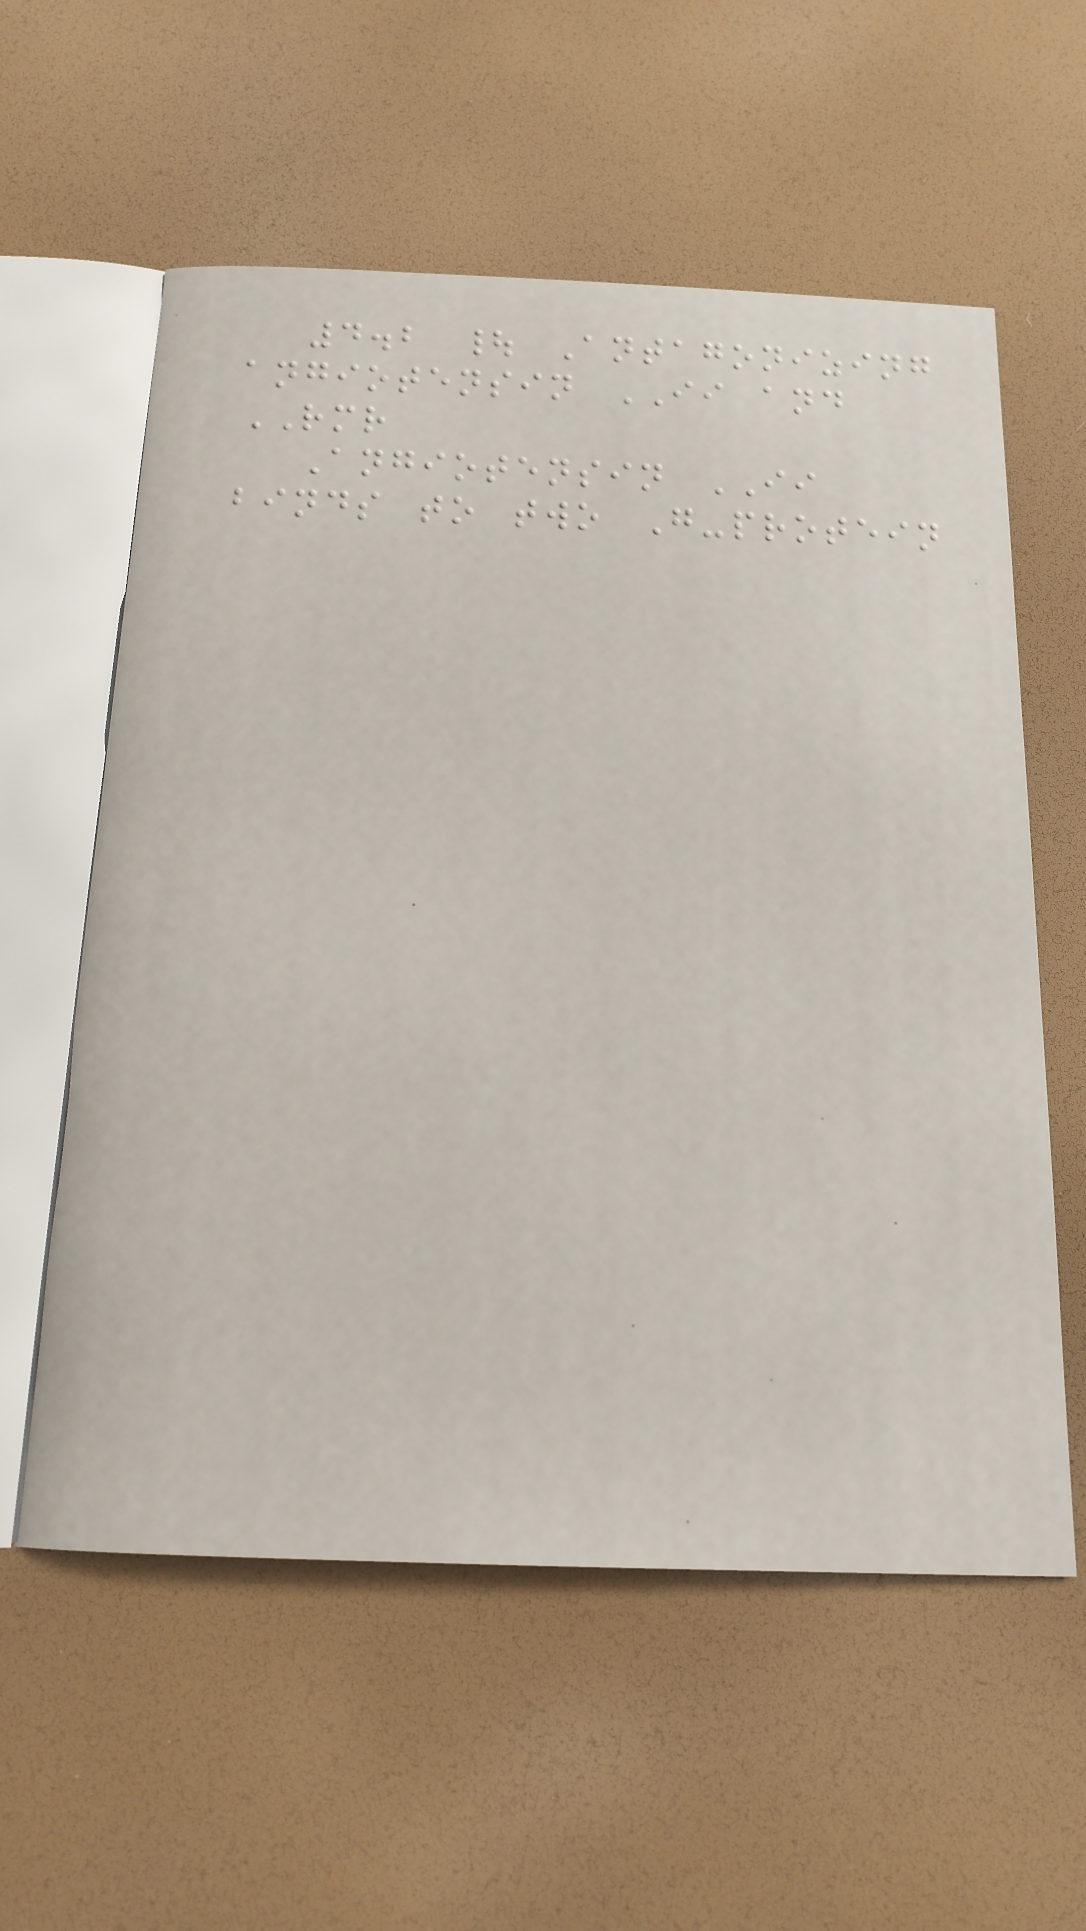4.2 | Antagonizing
angiotensin II and
RMR
Angiotensin II
binds to two G-protein
